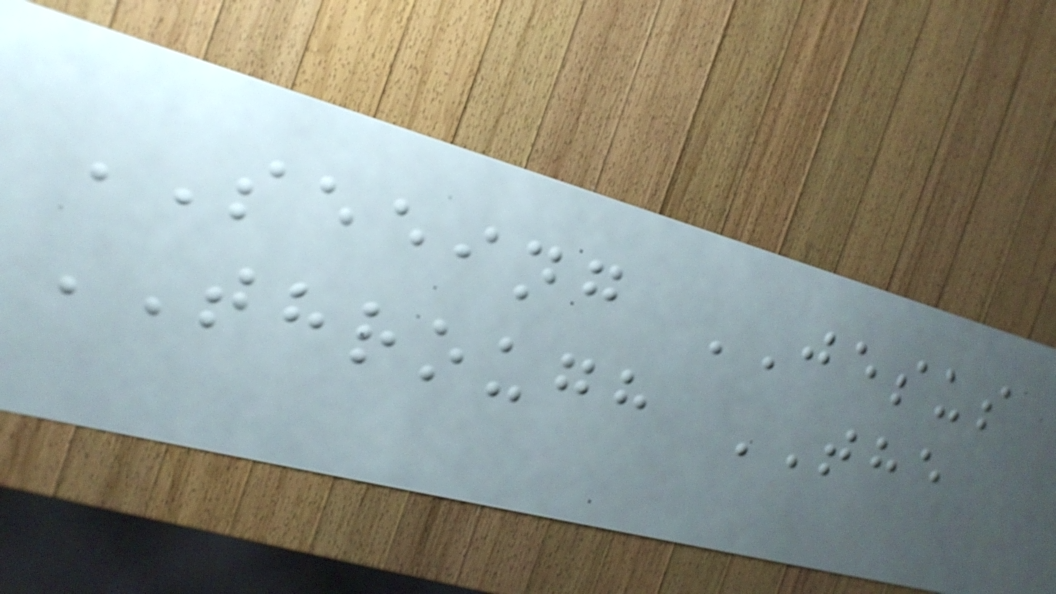SEEING JESUS
THROUGH THE
